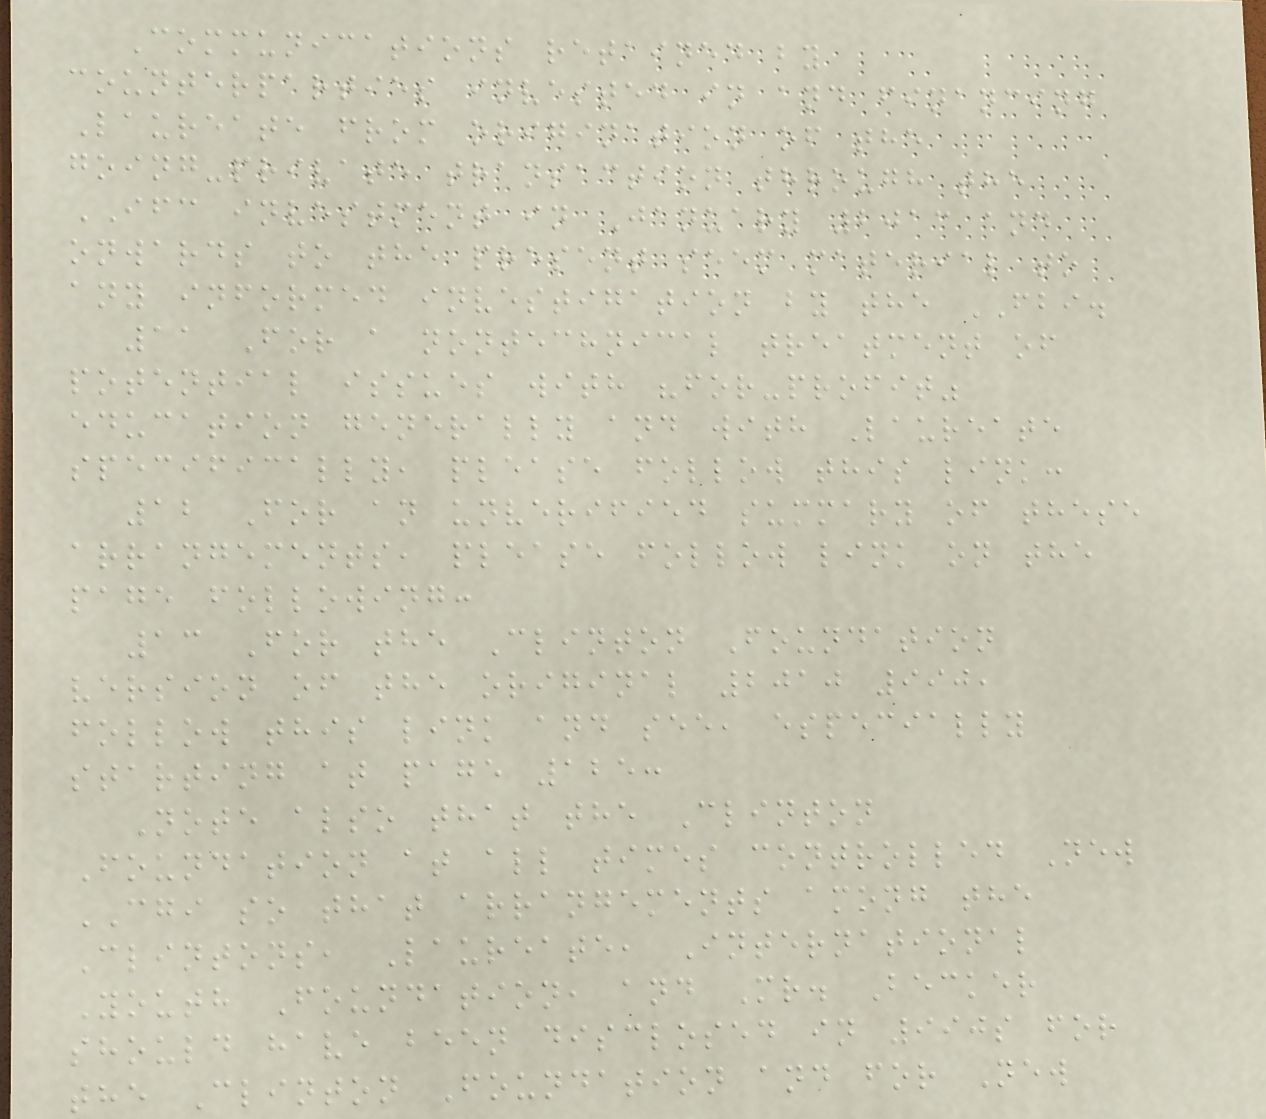Communications retained by
counterparties invested in and financing
Laureate from origination of the
going-private transaction through the
IFC investment in January 2013 and
onwards to the present seem material to
any informed investigation by the FBI.
11 For a nontechnical treatment of
potential issues with "for-profit"
education generally and with Laureate
specifically, please follow this link:
12 For an unverified summary of these
arrangements, please follow link on the
page following:
13 For the Clinton Foundation
version of the original 2010 990,
follow this link and see, especially
starting at page 125:
Note also that the Clinton
Foundation at all times controlled New
CGI so that arrangements among the
Clintons, Laureate, International
Youth Foundation, and Mr. Becker
should have been disclosed in 990s for
the Clinton Foundation and for New
